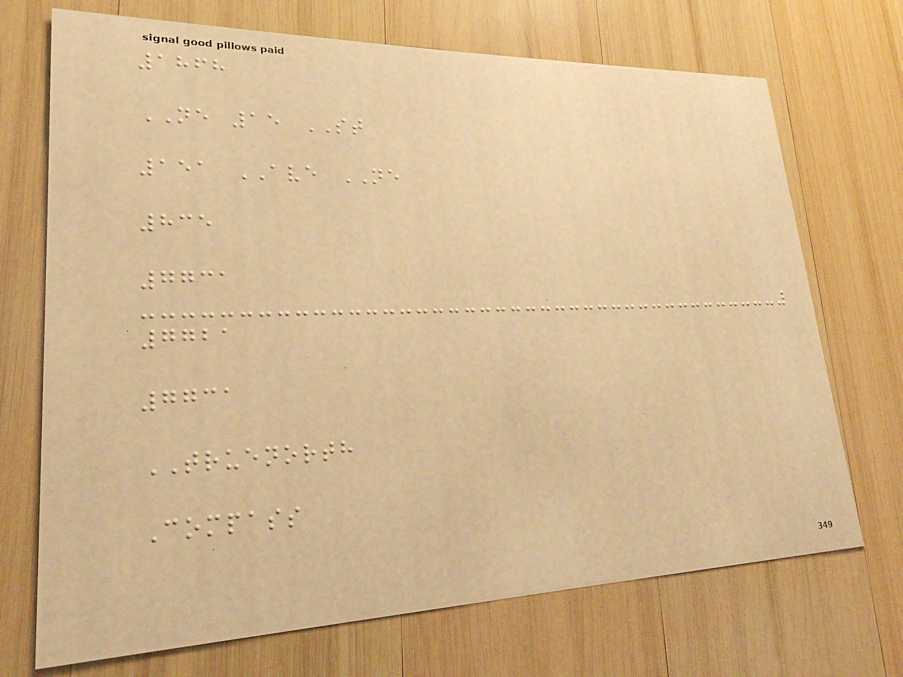1868
NE 15 ST
151 AVE NE
835
7731
7721
7731
TRUENORTH
Compass
